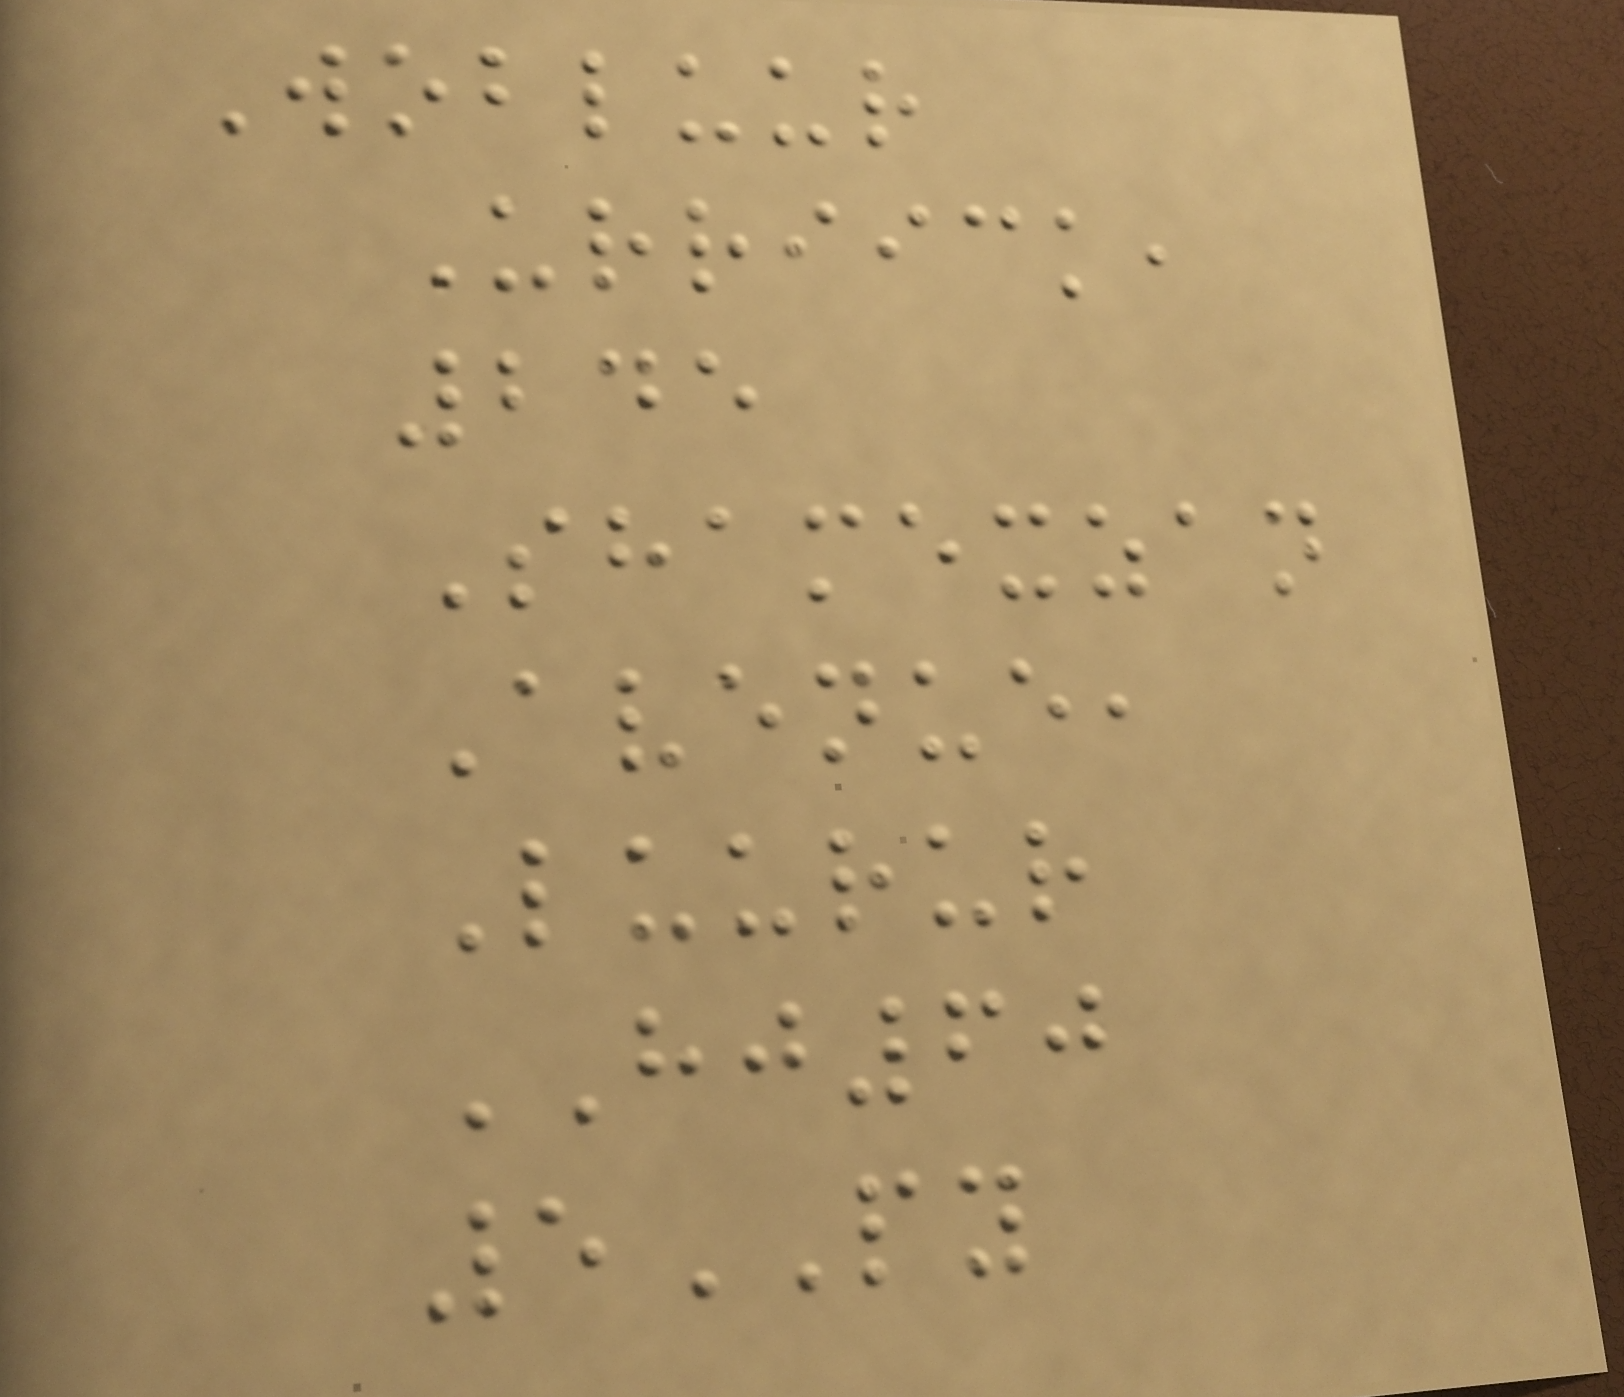Wobluur
Urriick,
245
Shamexzan
Avenue,
Luurur
HJ60
5PY
